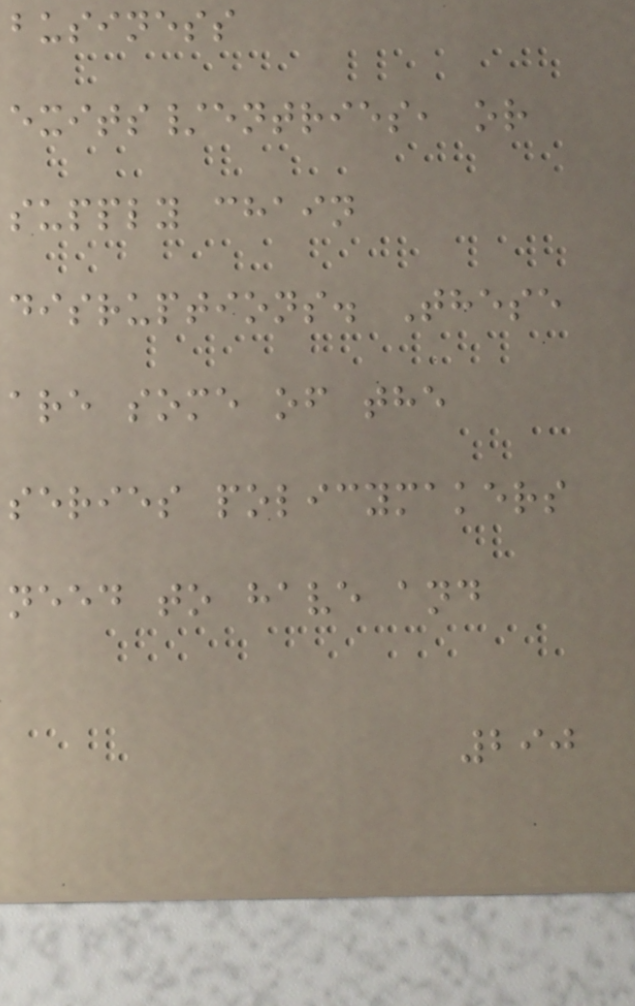business
exits/entries, or
supply chain
disruptions. These
are some of the
series policymakers
need to have and
290
